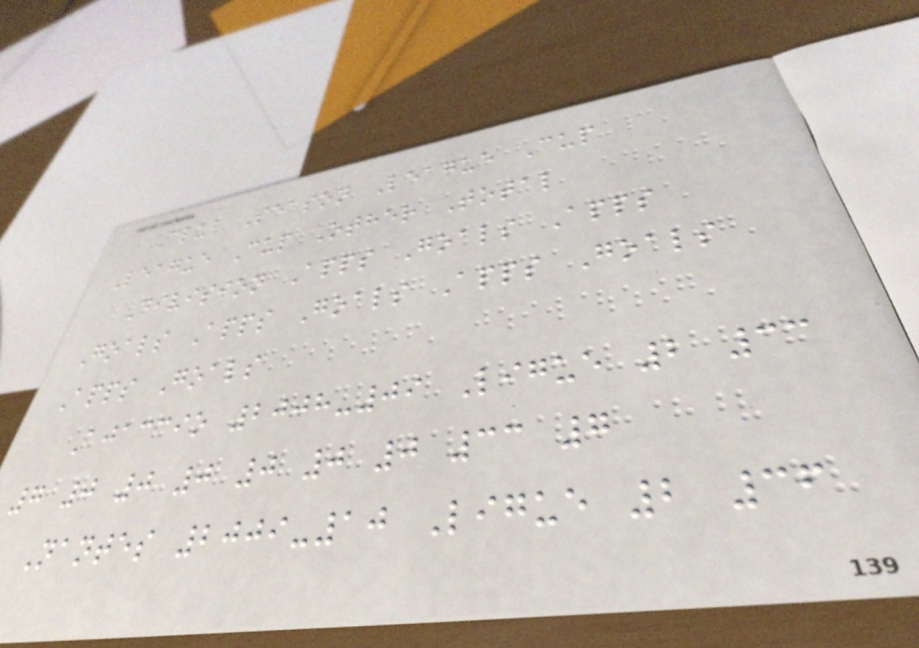Club Season League Cup
League Cup Other Total
Division Apps Goals Apps
Goals Apps Goals Apps Goals
Apps Goals
Ajaccio 2008-09 Ligue 2 33
7 0 0 0 0 0 0 33 7
Nantes 2009-10 Ligue 2 36
